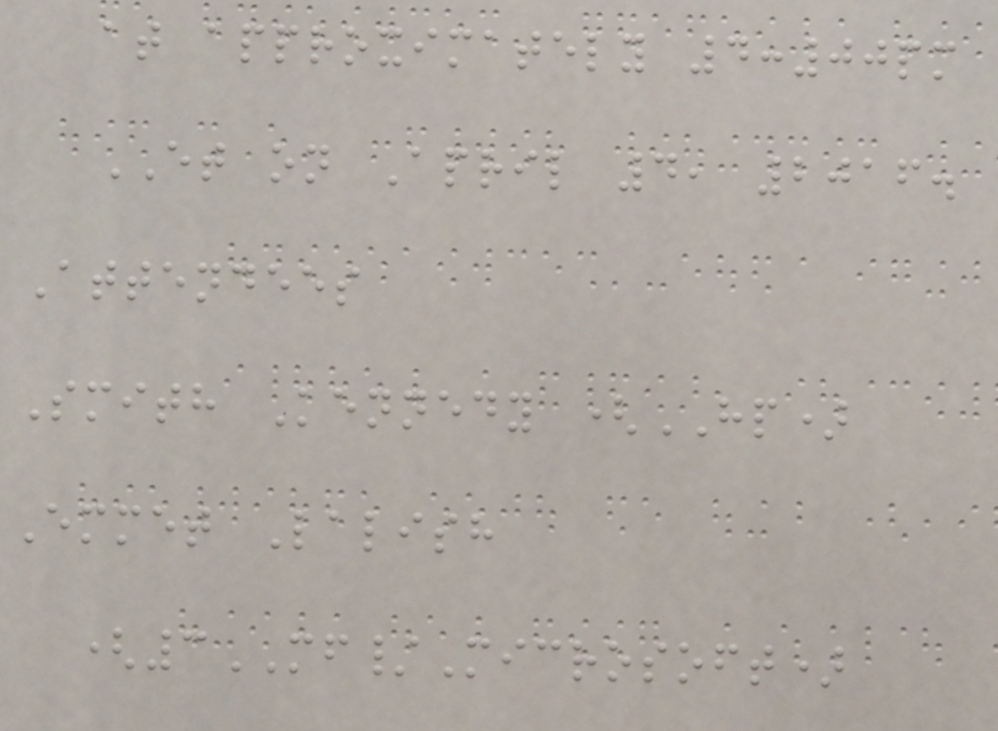at approximately 4:00pm
ET on April 4, 2016.
Attendees
Smith Kennedy (HP)
Emmet Lalish
(3MF/Microsoft)
